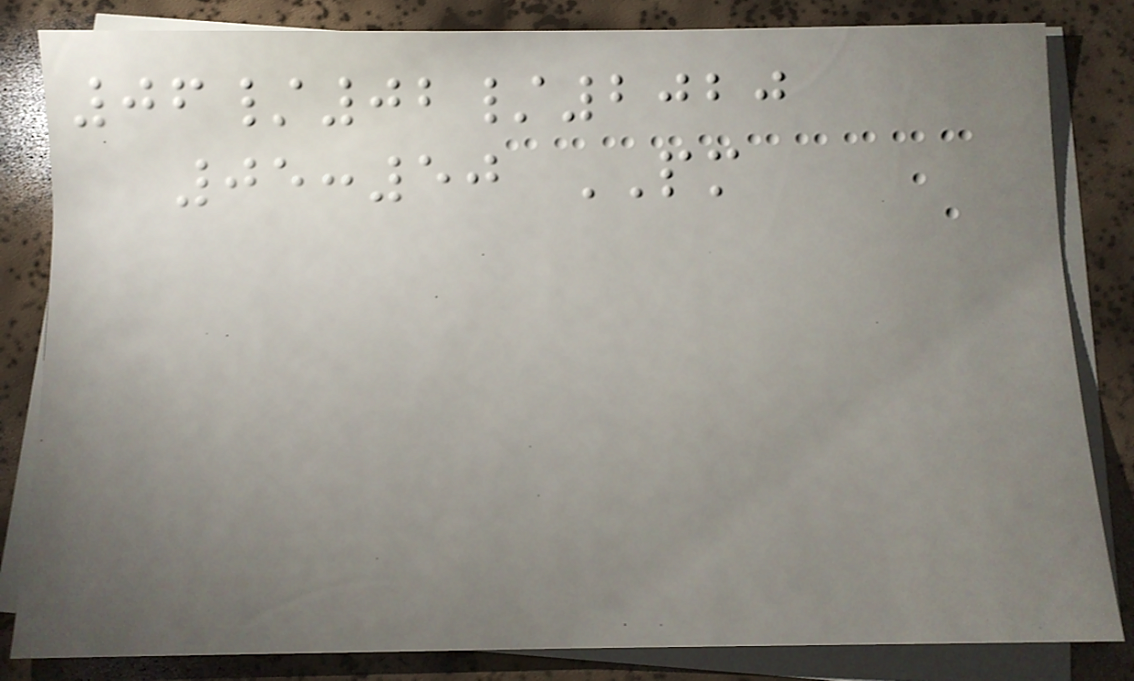06/02/2020
05:50 PM
